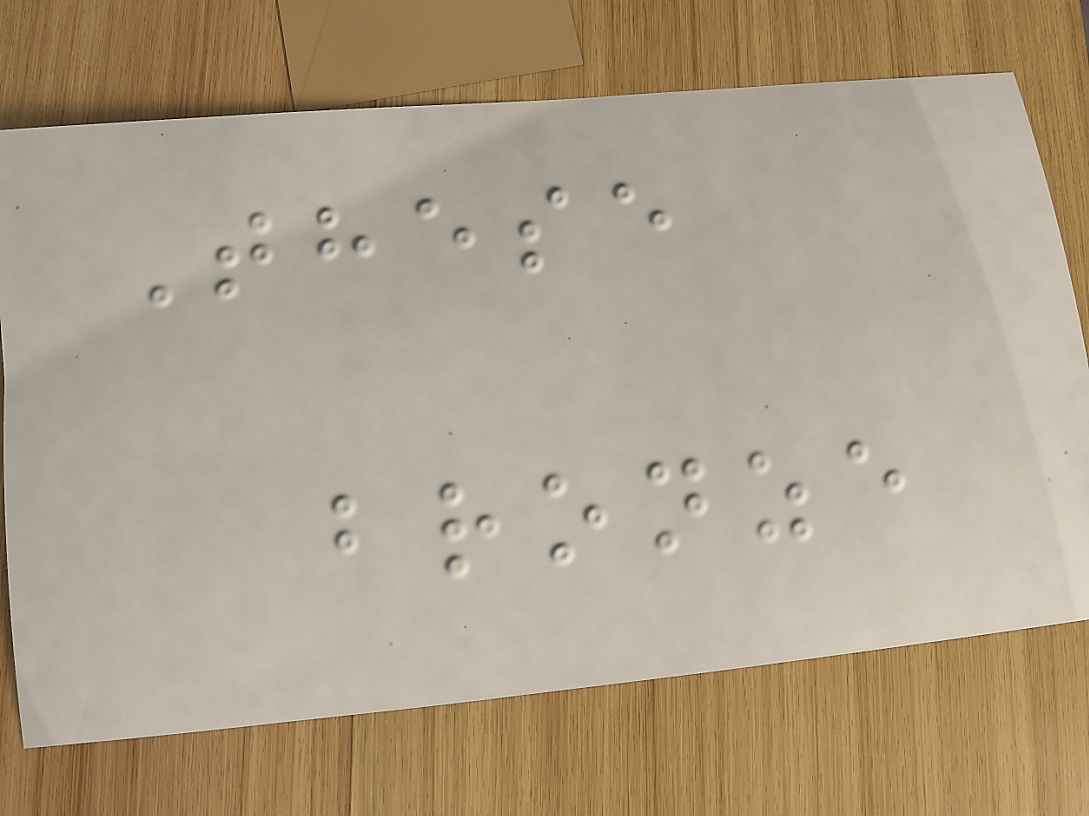These
bronze
